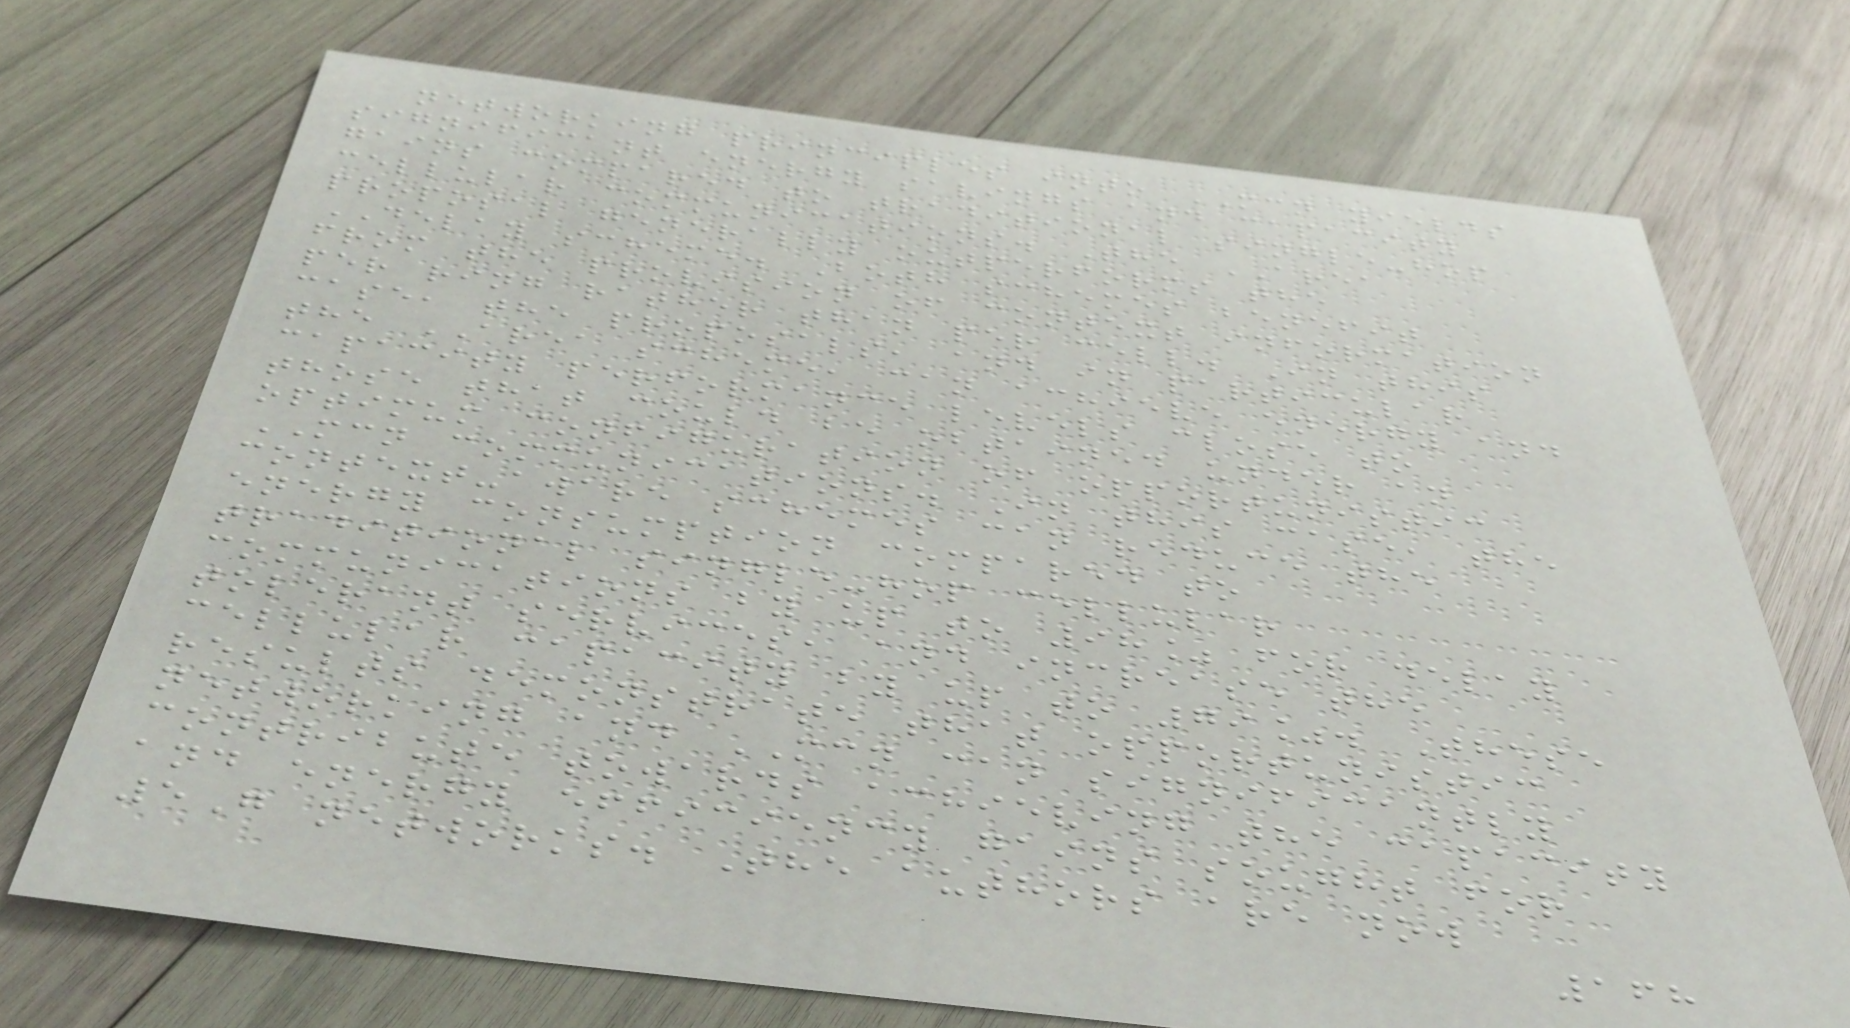networking principles into MCN yields
significant energy savings and capacity
gains compared to traditional single-hop
cellular communications. The AREA
proposal generally outperforms the
DELAY scheme. Both schemes benefit
from the provision of context information
per ring rather than per cell. In this
case, the proposals, and in particular
the AREA scheme, can achieve energy and
capacity performance levels close to
those that could be obtained under an
optimum configuration of opportunistic
MCN communications. In this case, the
context-aware schemes can reduce the
energy consumption compared to
traditional single-hop cellular
communications by up to 98% for delay
tolerant services, and increase the
cellular capacity by up to 79%. These
results demonstrate that opportunistic
networking and MCN can significantly
contribute towards achieving the capacity
and energy efficiency gains sought for
5G networks. The authors are now
168
